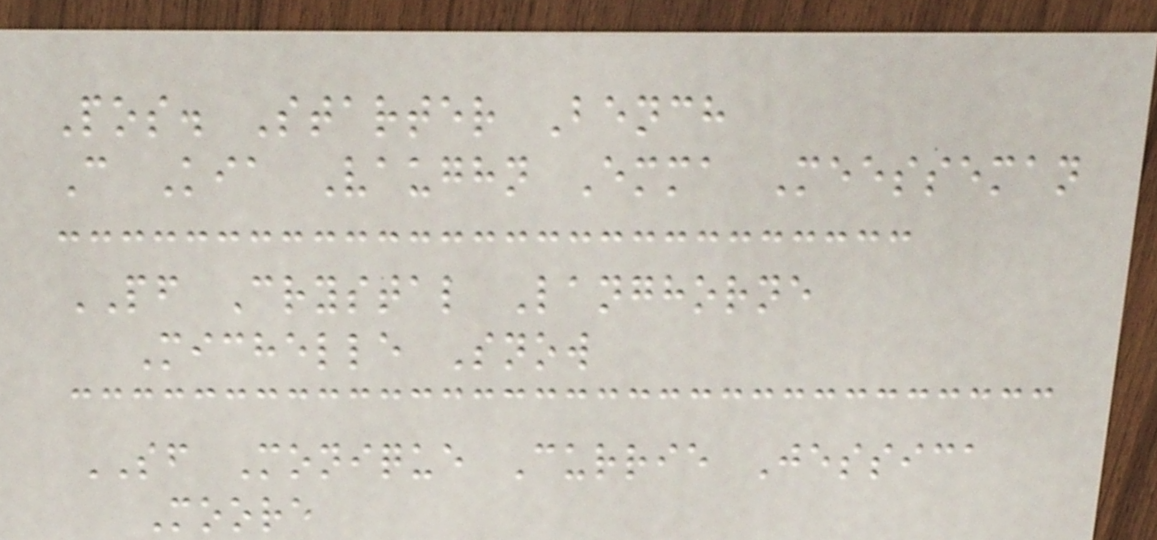Pos. Starter Bench
C Kia Vaughn Emma Meesseman
PF Crystal Langhorne
Michelle Snow
SF Monique Currie Jessica
Moore
